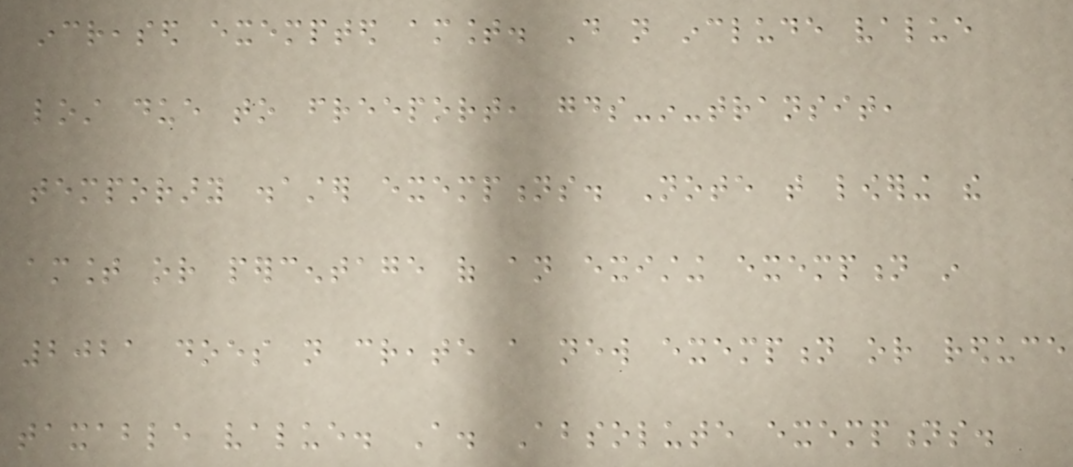increased exempted amount. Do not include value
lost due to freeport, goods-in-transit,
temporary disaster exemptions. Note that lowering the
amount or percentage of an existing exemption in
2021 does not create a new exemption or reduce
taxable value. A. Absolute exemptions.
